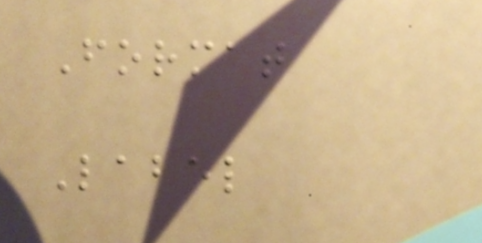Format
Label
